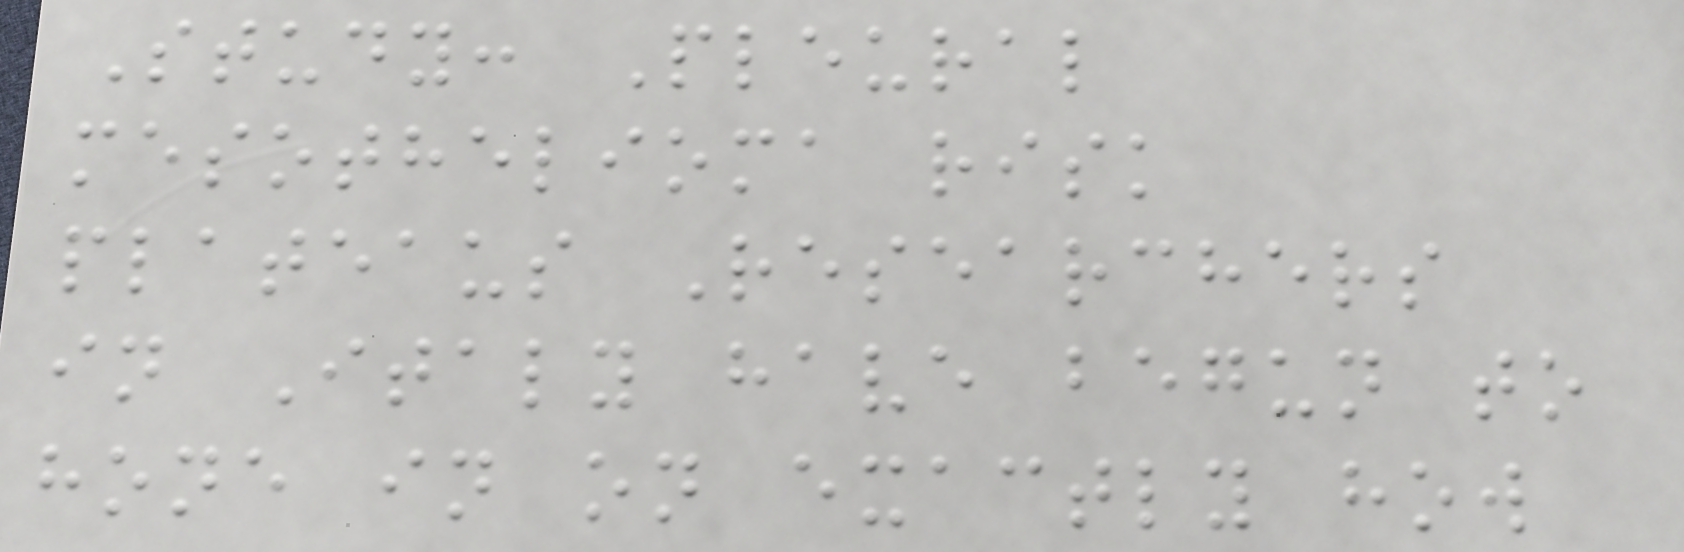Study: Pleural
mesothelioma risk
plateaus Researchers
in Italy have begun to
hone in on exactly how
